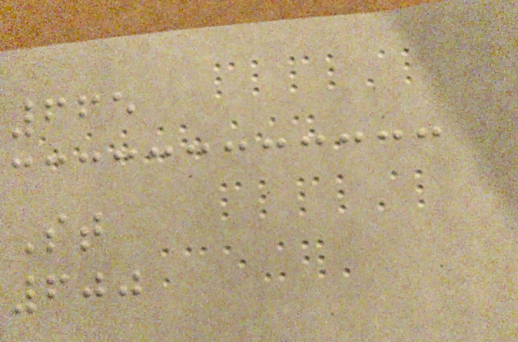665
St
600
